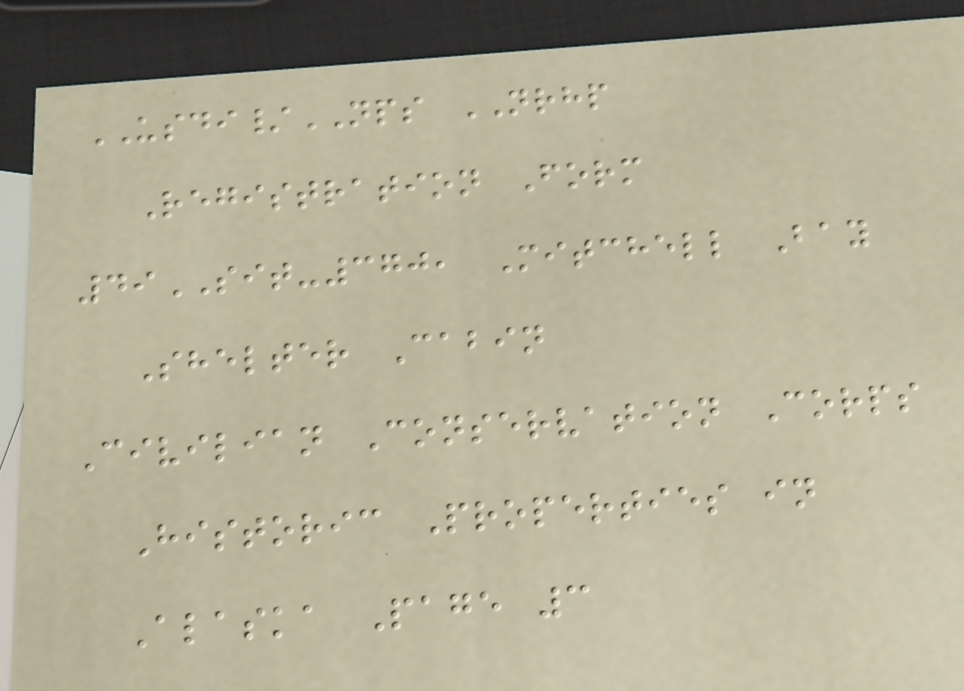USDI/NPS NRHP
Registration Form
49SIT-370, Mitchell Bay
Shelter Cabin
Civilian Conservation Corps
Historic Properties in
Alaska Page 3
